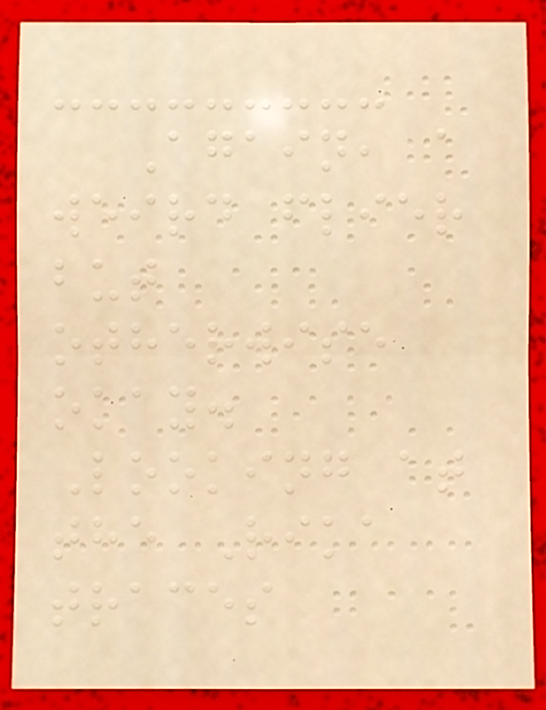Again, a
weird flier
but
otherwise
okay.
Looking at
the Rika
traces
